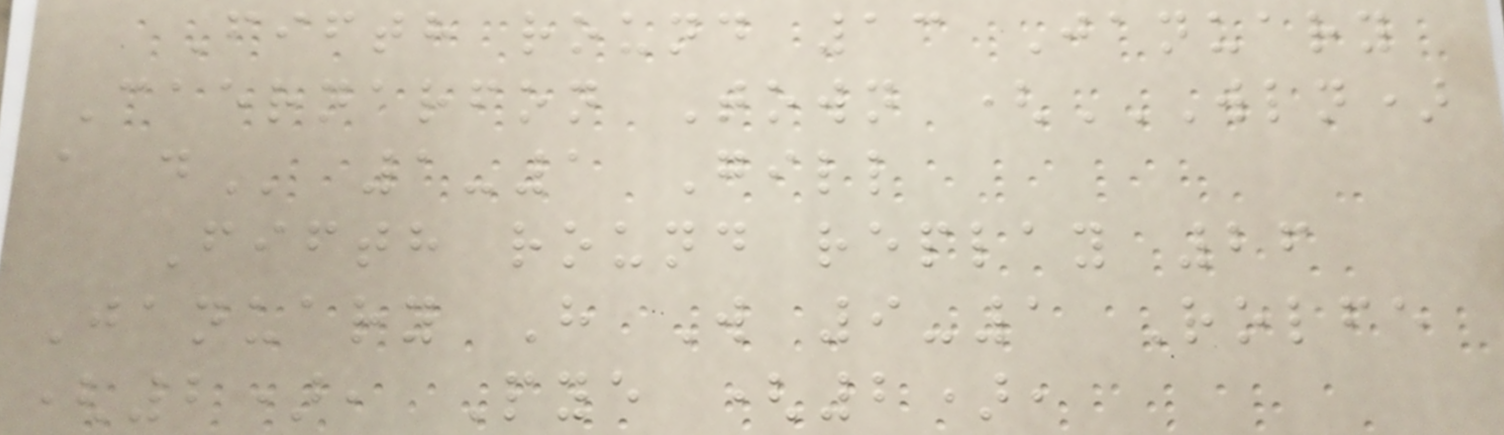Fifth round 13 January
Caernarfon Town (WLN)
A D 1-1 Gill
Fifth round replay 26
January H W 9-1 Rolfe
(2), Pye (2),
